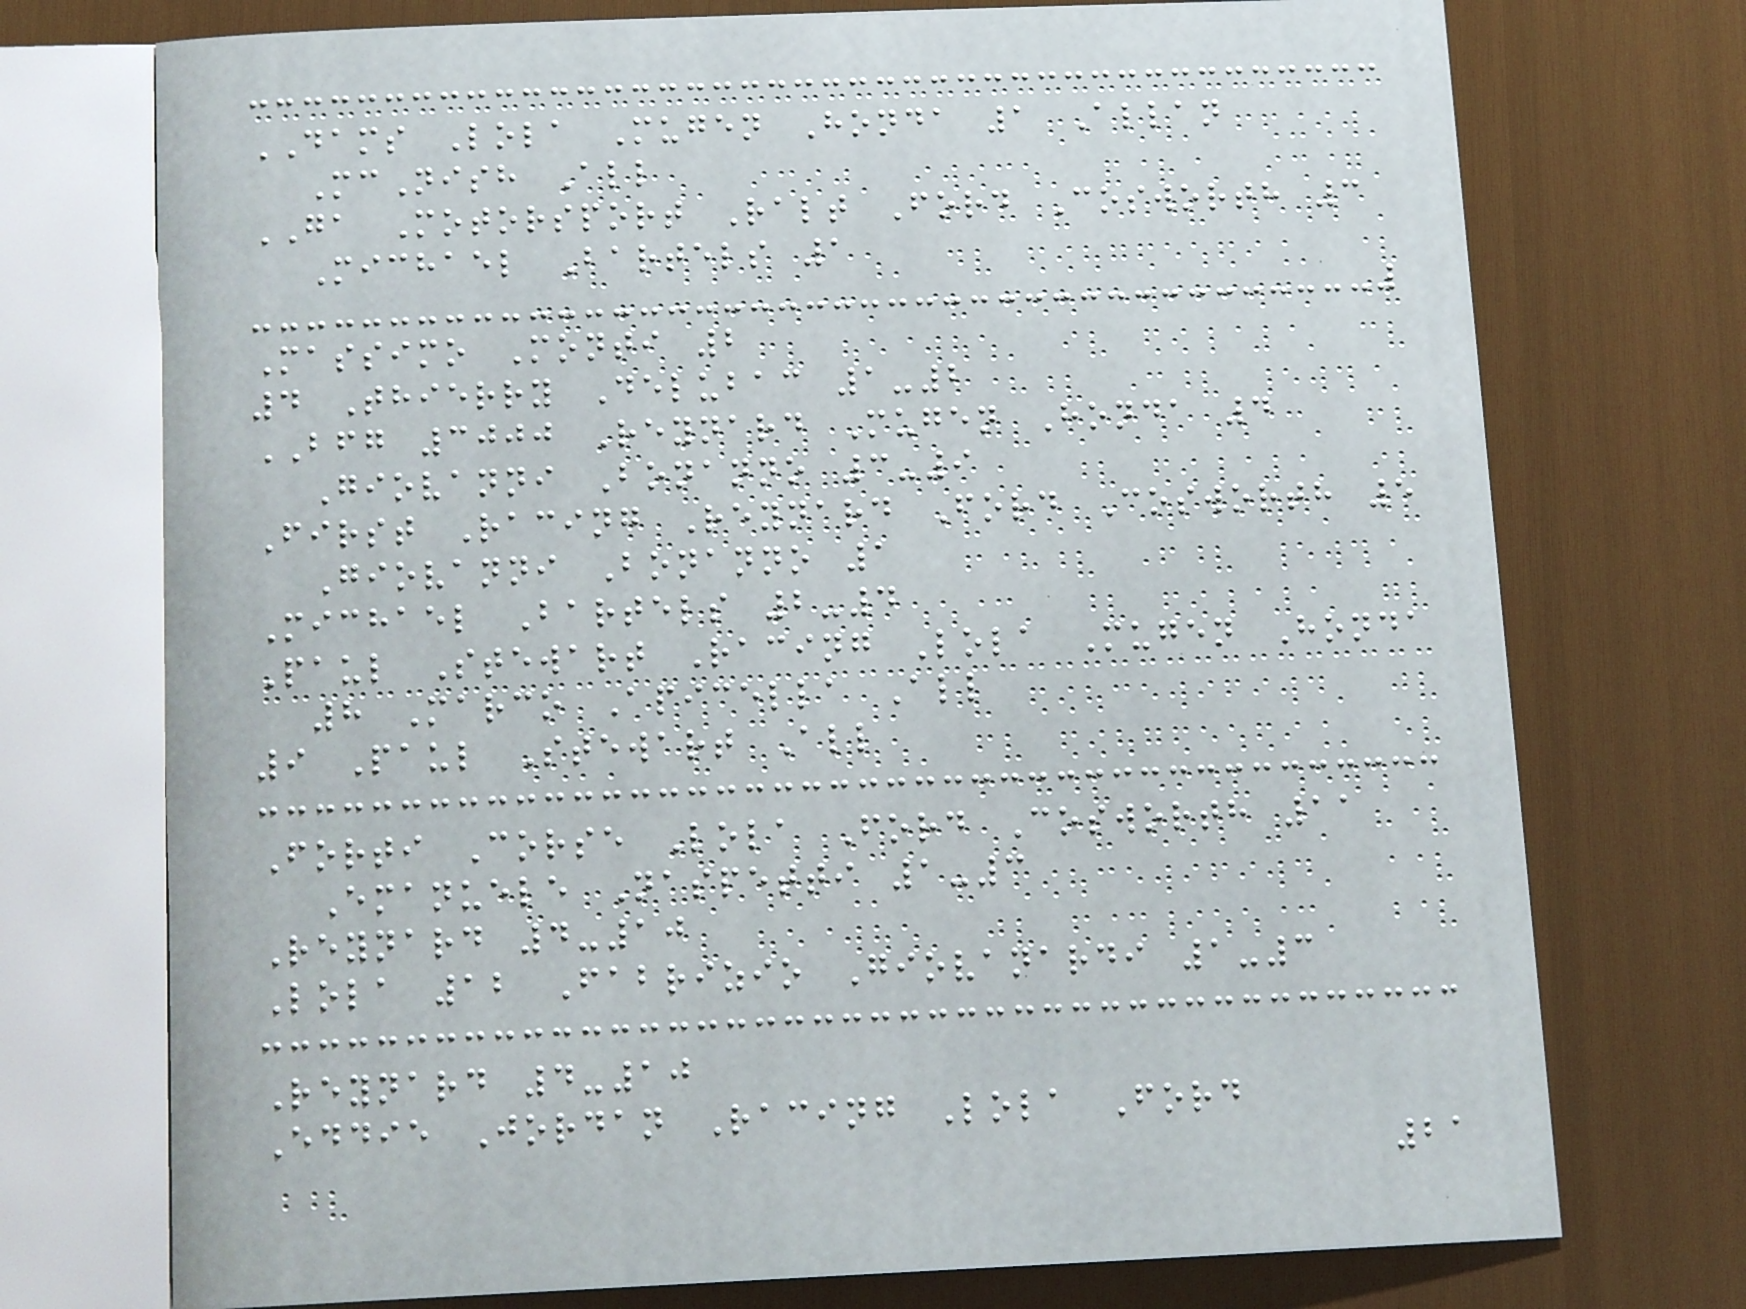DAMS Lola Mugen Honda 1 Allan
McNish All
GA Motorsport Ralt Ford Cosworth 3
Michael Bartels 1
Massimo Monti 2
4 Thierry Delubac 1-2
BFG 3000 Reynard Mugen Honda 4
Giovanni Bonanno 3-9
First Racing Reynard Ford Cosworth 5
Giovanni Bonanno 1
Michael Bartels 2-4
Paul Stewart Racing Lola Mugen Honda
8 Marco Apicella All
9 Paul Stewart All
Forti Corse Lola Ford Cosworth 11
Emanuele Naspetti 1-3
Reynard 4-10
Lola 12 Fabrizio Giovanardi 1-3
Reynard 4-10
Eddie Jordan Racing Lola Ford
21
